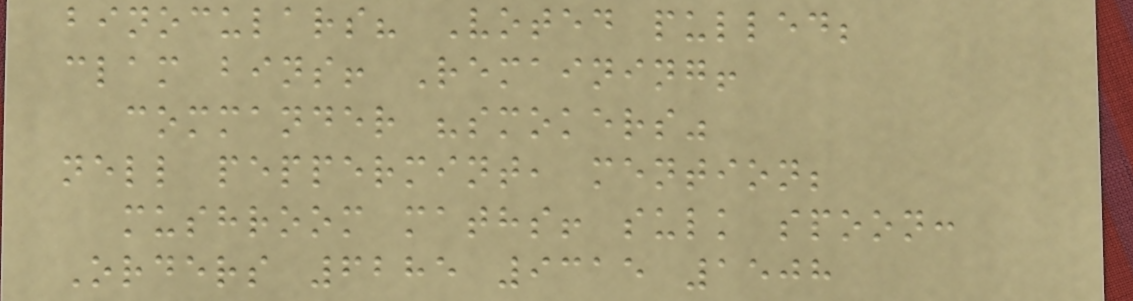binoculars? Voted pulled;
clam bins! Remaining!
commander "smokers"
nell peppermint, mention;
mushroom maths! sulk spoon:
Orders 6285 9315 1508
